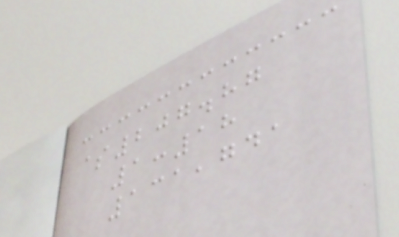$207.87
1:18
131,741
